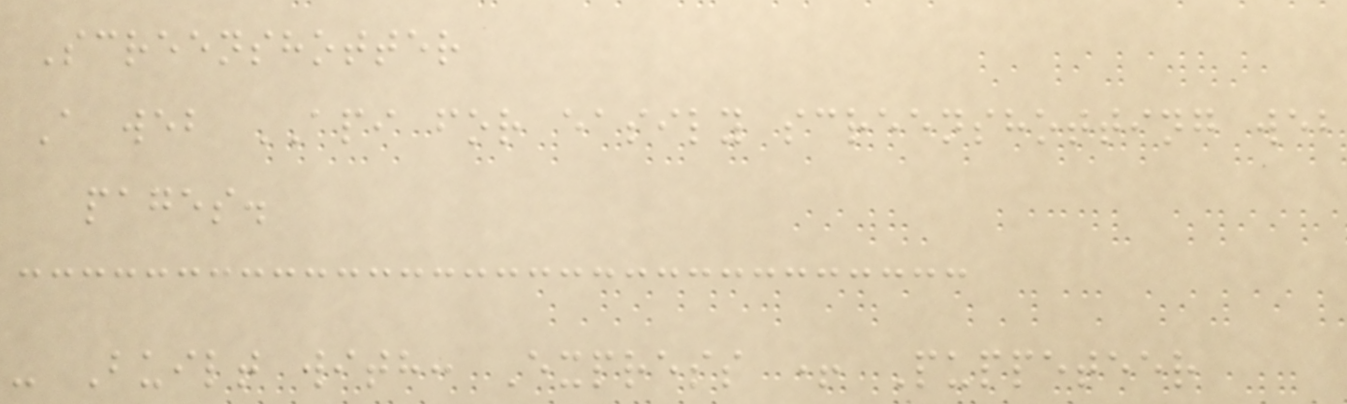Screenshotter
A web API for easily screenshotting web
pages.
- Built with: Express + Puppeteer
